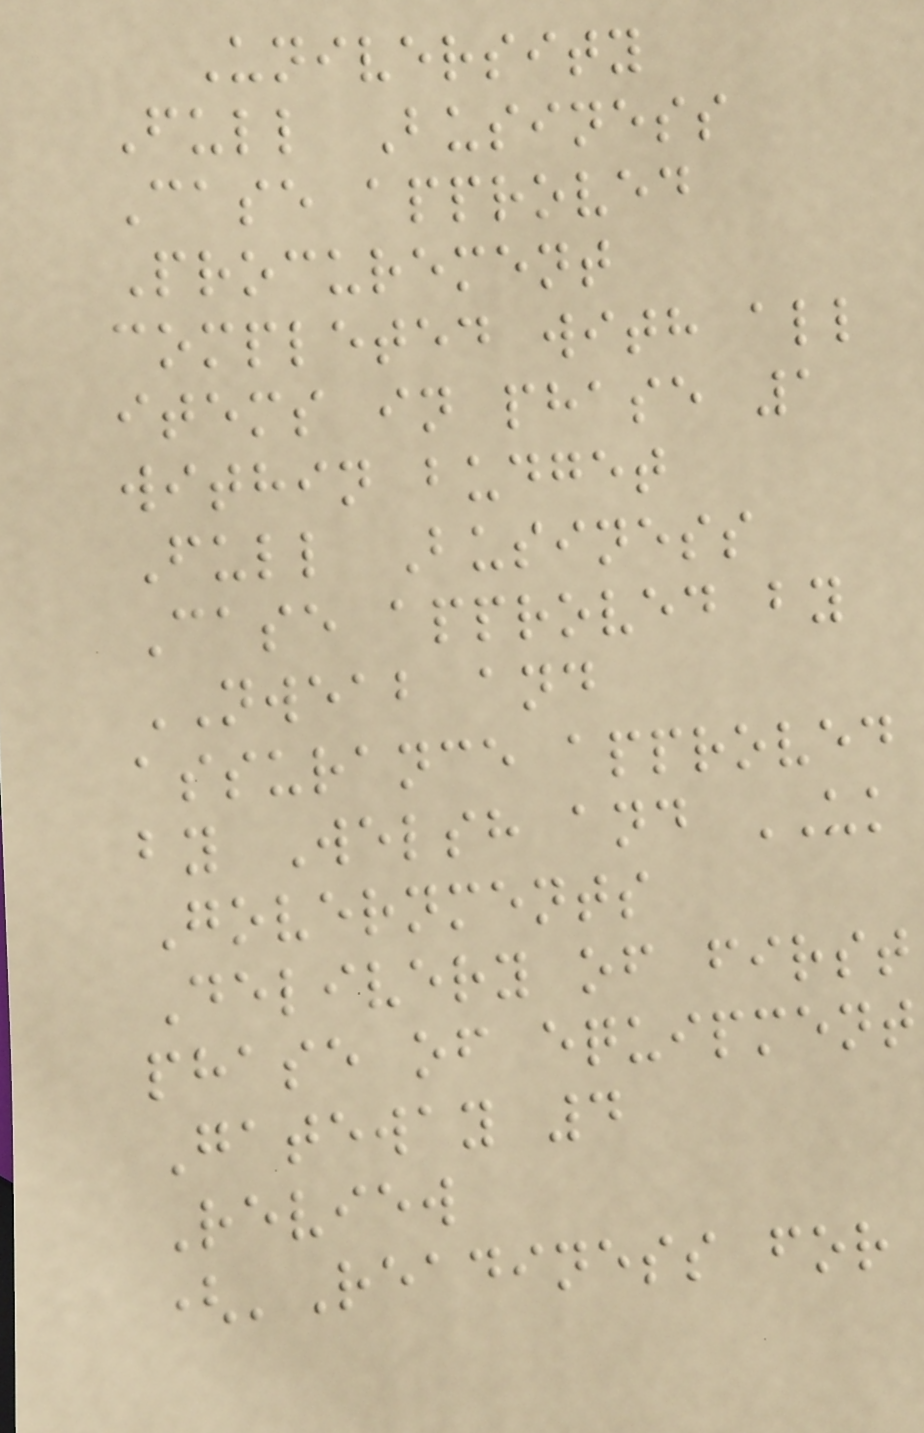University
Full Business
Case approved
Procurement
completed with all
items in phase 1
within budget
Full Business
Case approved by
NWEAB and
assurance approved
by Welsh and UK
Governments
Delivery of first
phase of equipment
Gateway 4
Review
('Readiness for
